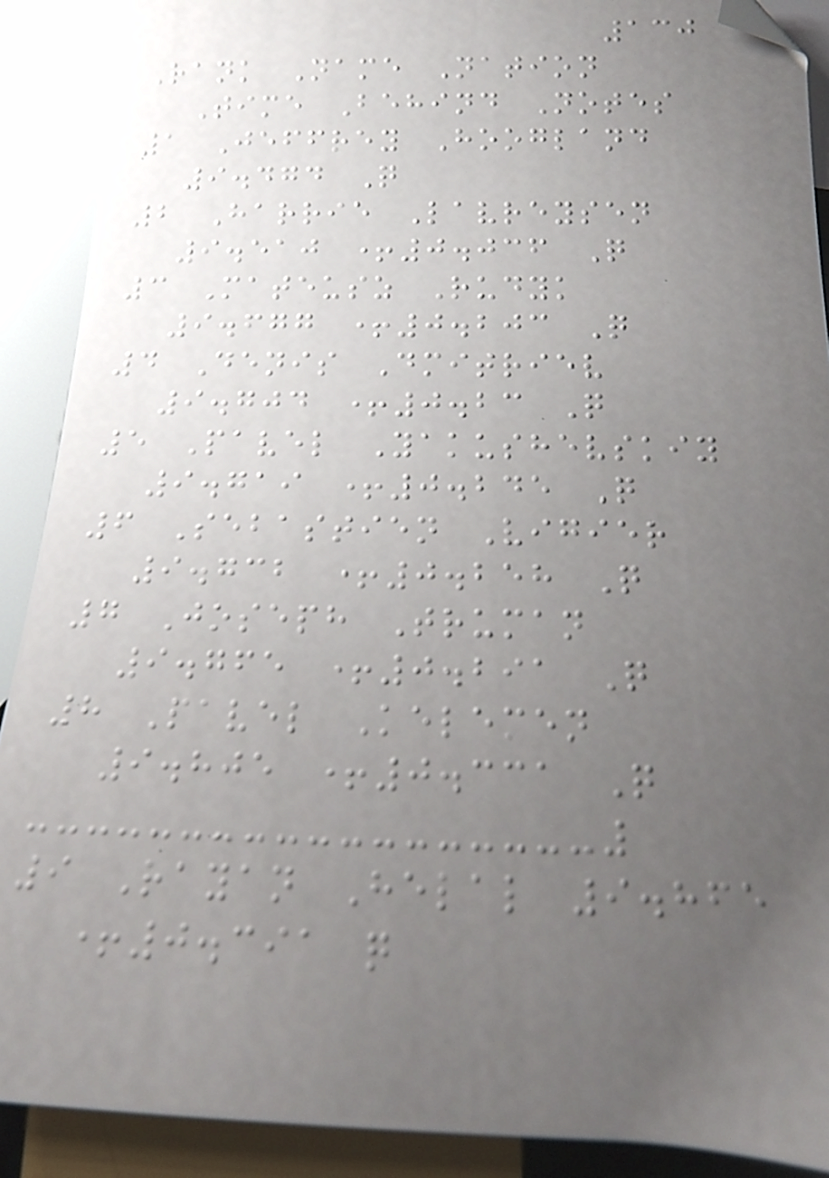130
Rank Name Nation
Time Behind Notes
1 Jeffrey Hoogland
9.474 Q
2 Harrie Lavreysen
9.510 +0.036 Q
3 Mateusz Rudyk
9.677 +0.203 Q
4 Denis Dmitriev
9.704 +0.23 Q
5 Pavel Yakushevskiy
9.719 +0.245 Q
6 Sebastien Vigier
9.732 +0.258 Q
7 Joseph Truman
9.765 +0.291 Q
8 Pavel Kelemen
9.805 +0.331 Q
9 Rayan Helal 9.865
+0.391 q
